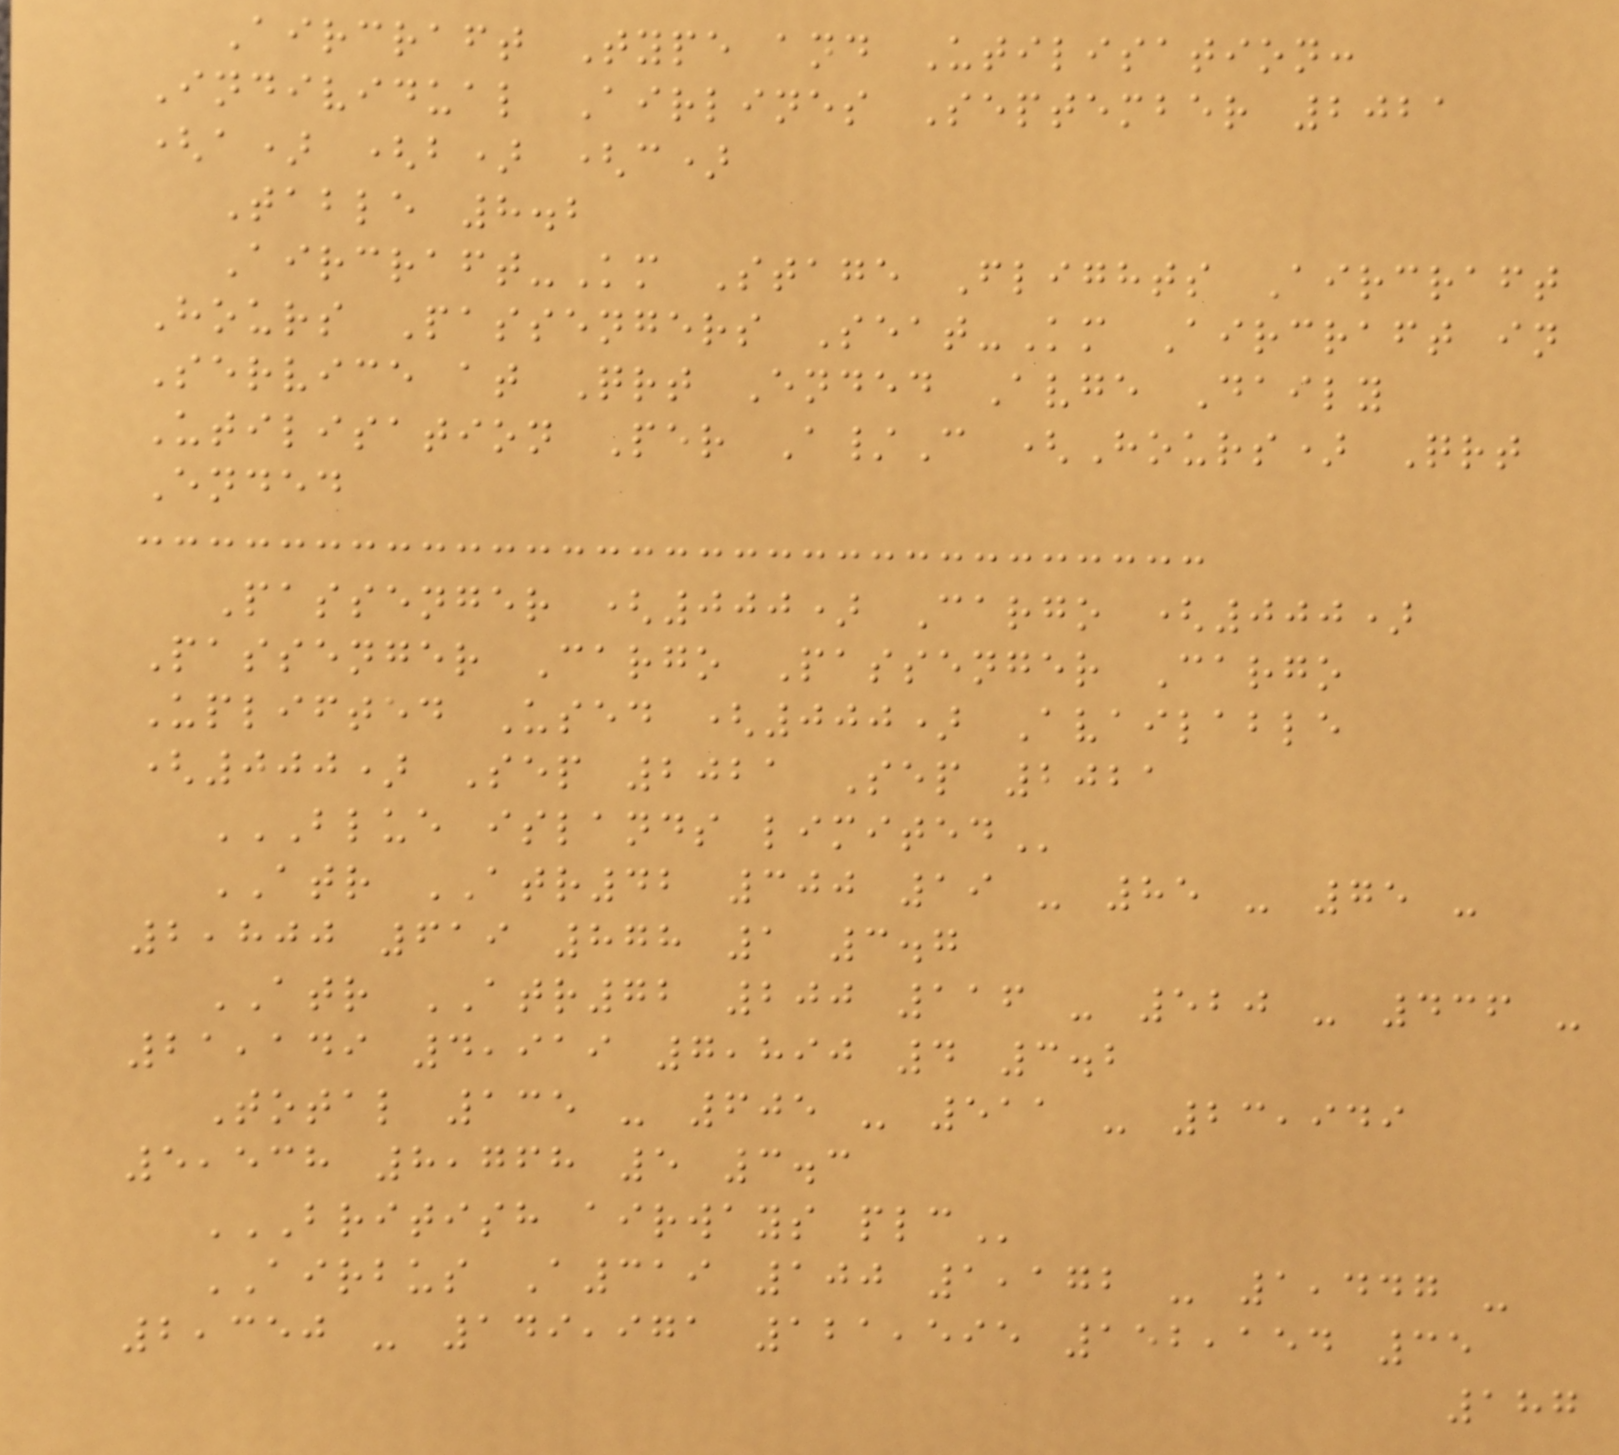Aircraft Type and Utilisation:
Individual Airlines September 2021
(a) (b) (c)
Table 8.2
Aircraft-Km Stage Flights Aircraft
Hours Passengers Seat-Km Aircraft in
Service at Qrt Ended Avge Daily
Utilisation Per A/C (Hours) Qrt
Ended
Passenger (000) Cargo (000)
Passenger Cargo Passenger Cargo
Uplifted Used (000) Available
(000) Sep 2021 Sep 2021
BLUE ISLANDS LIMITED
ATR ATR42 300 19 - 85 - 75 -
2,800 619 878 1 3.7
ATR ATR72 200 116 - 520 - 436 -
21,149 4,919 7,890 4 3.2
Total 135 - 605 - 511 - 23,949
5,538 8,768 5 3.3
BRITISH AIRWAYS PLC
AIRBUS A319 100 1,172 - 1,447 -
2,350 - 149,971 121,595 152,154 35
187
